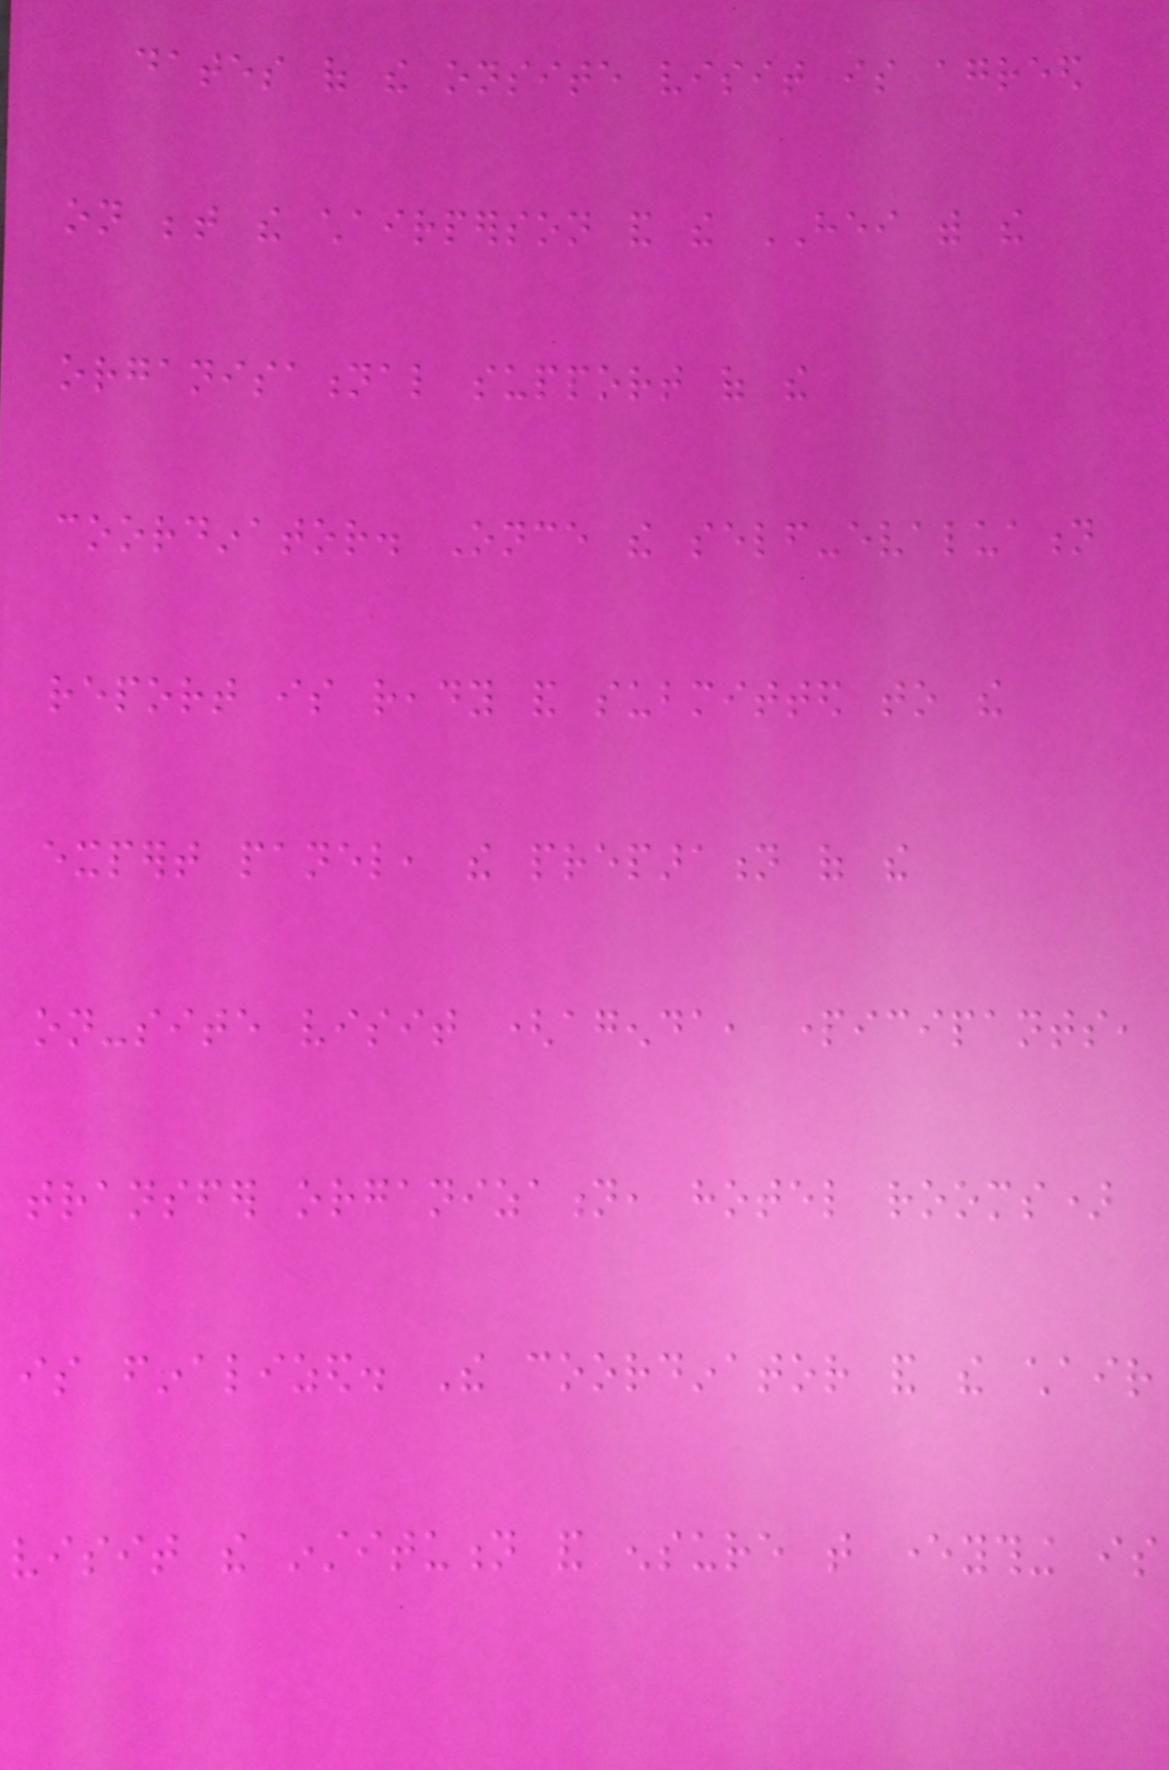dates of the onsite visit is agreed
on between the chairperson and the HEI with the
organisational support of the
coordinator. Once the self-evaluation
report is ready and submitted to the
expert panel, the preparation of the
on-site visit (agenda, participants,
transfer organization, hotel rooms)
is finalized. The coordinator and the chair
visit the institution and ensure that everything is
